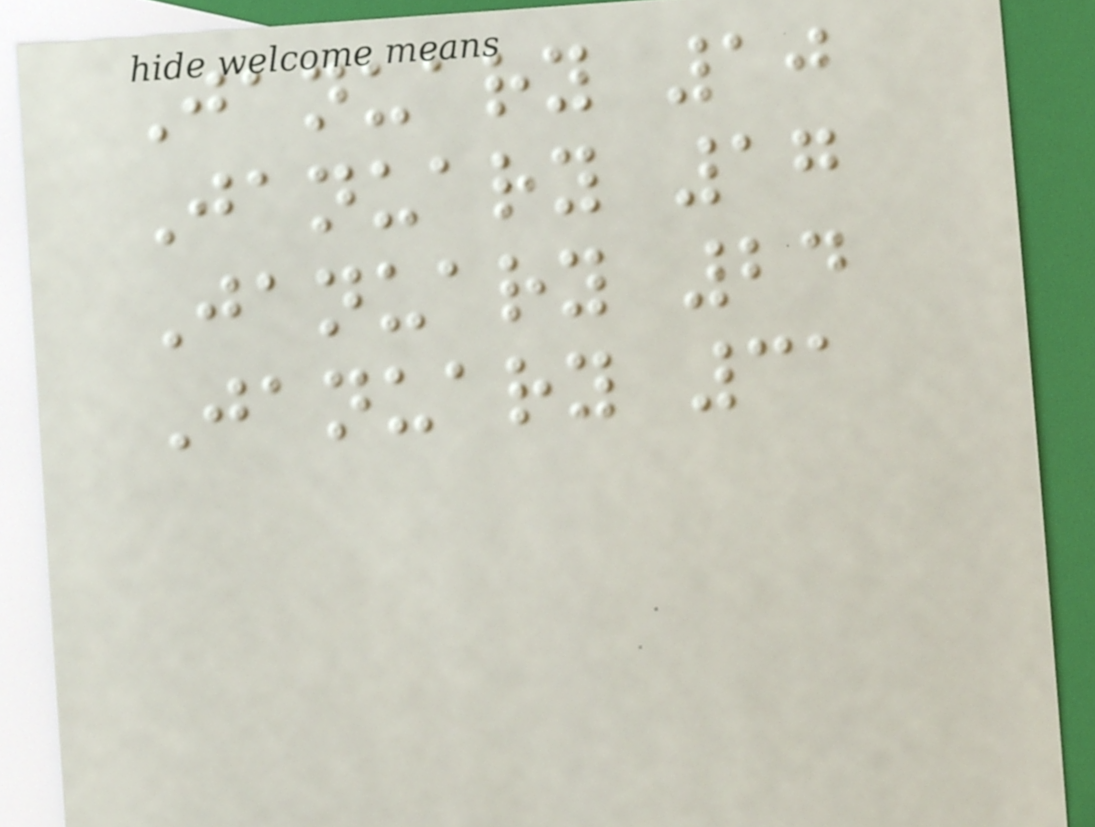January 10
January 17
January 24
January 31
